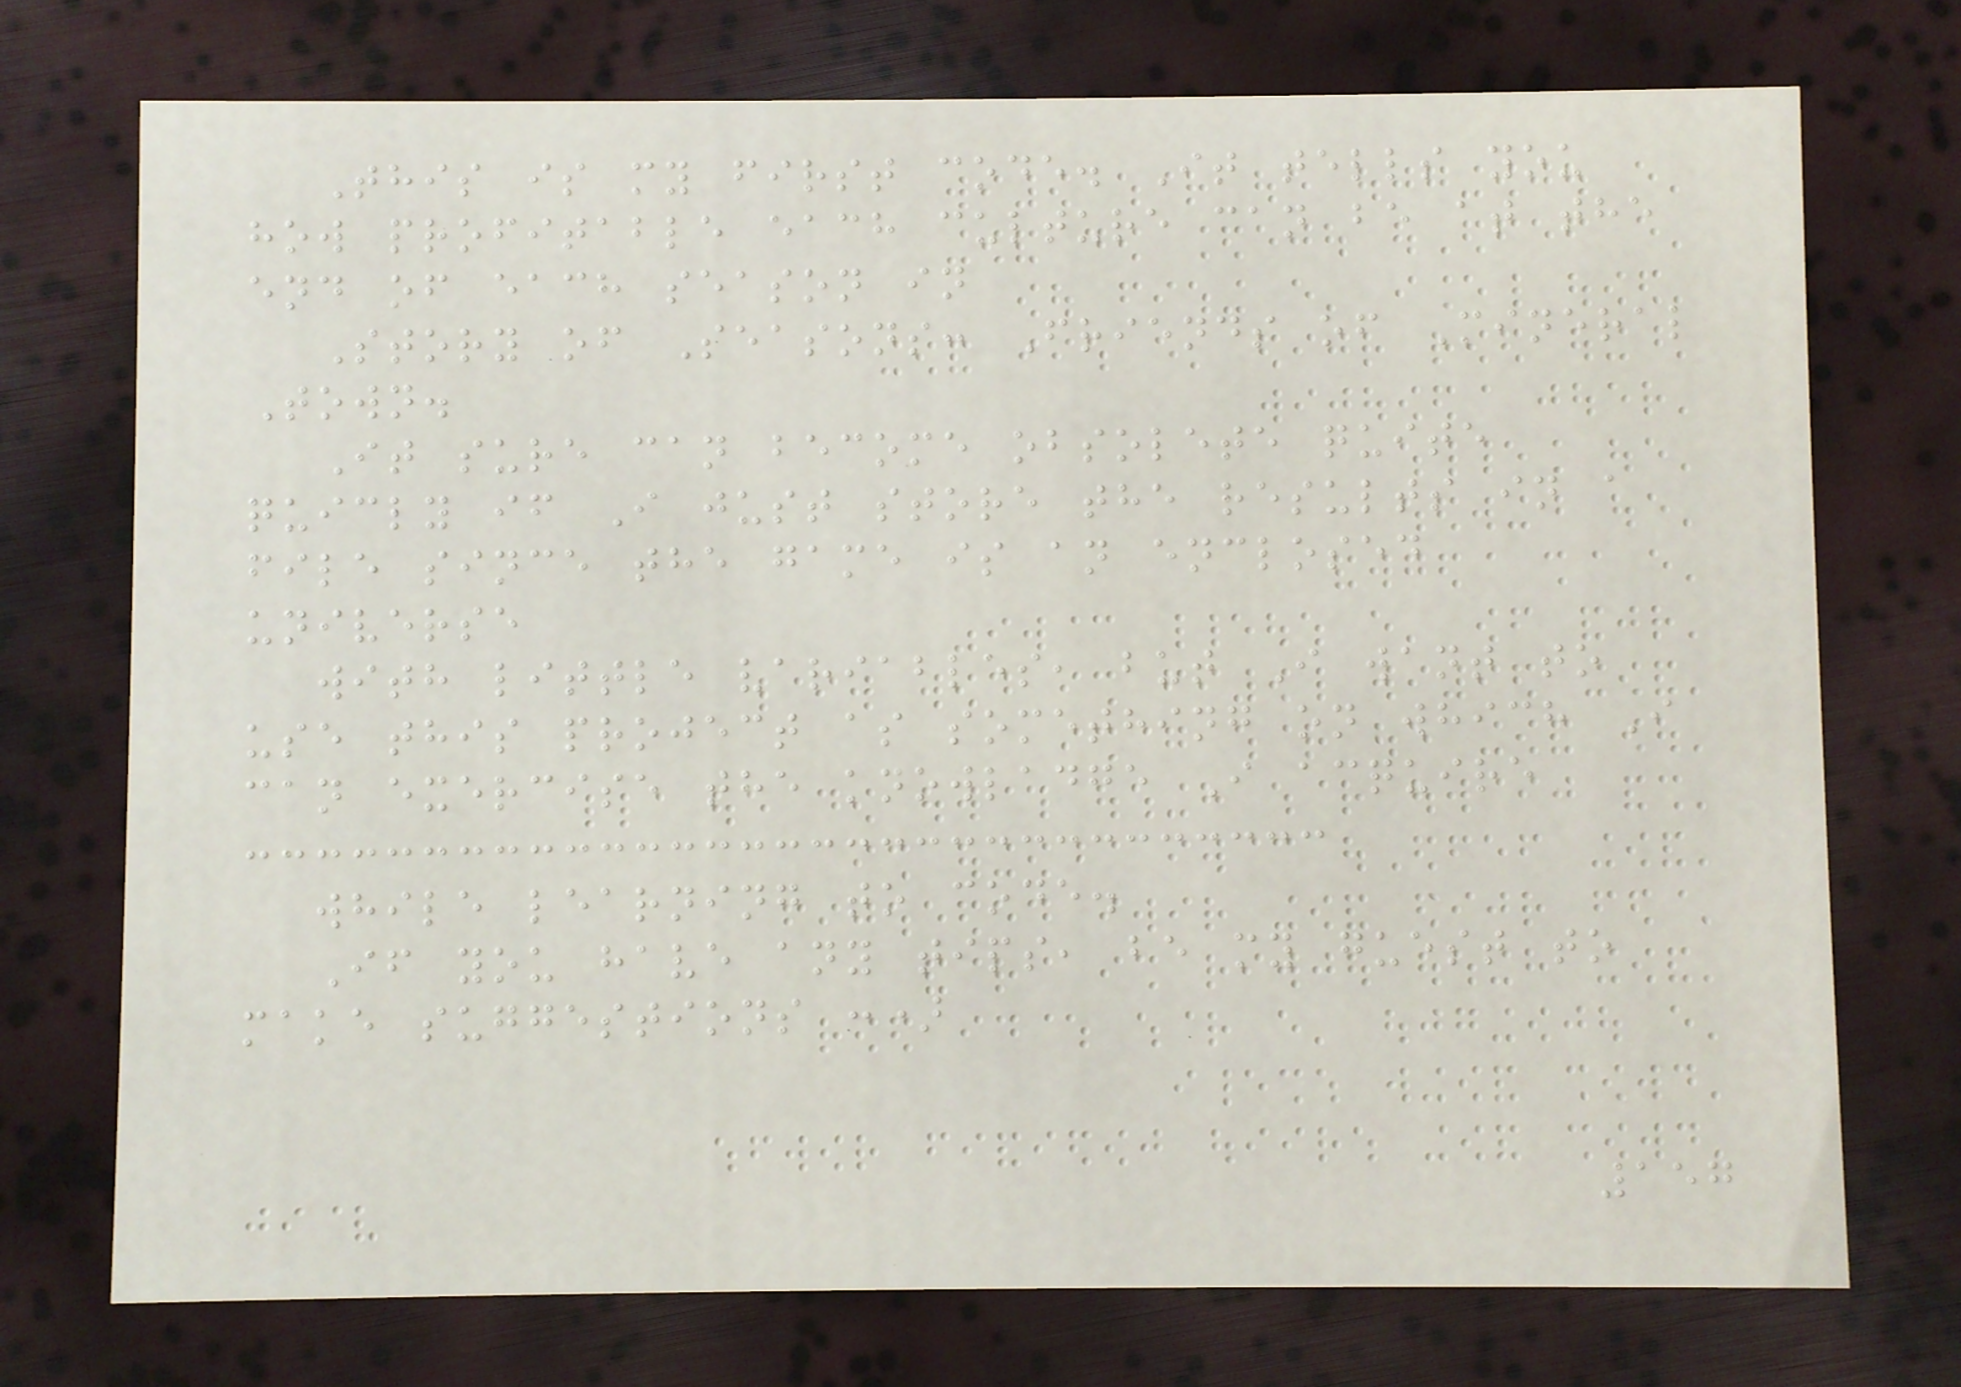This is my first code. It tells you
how profitable each culture can be at the
end of each season in
Story of Seasons: Friends of Mineral
Town.
It sure can become obsolete quite
quicly if I just store the results in a
file since the game is an enclosed
universe
with little variables, but I want to
use this project as something on which I
can exercise the knowladge I acquire
while learning to code.
If you have any tips, be my guest to
make suggestions :)
157
